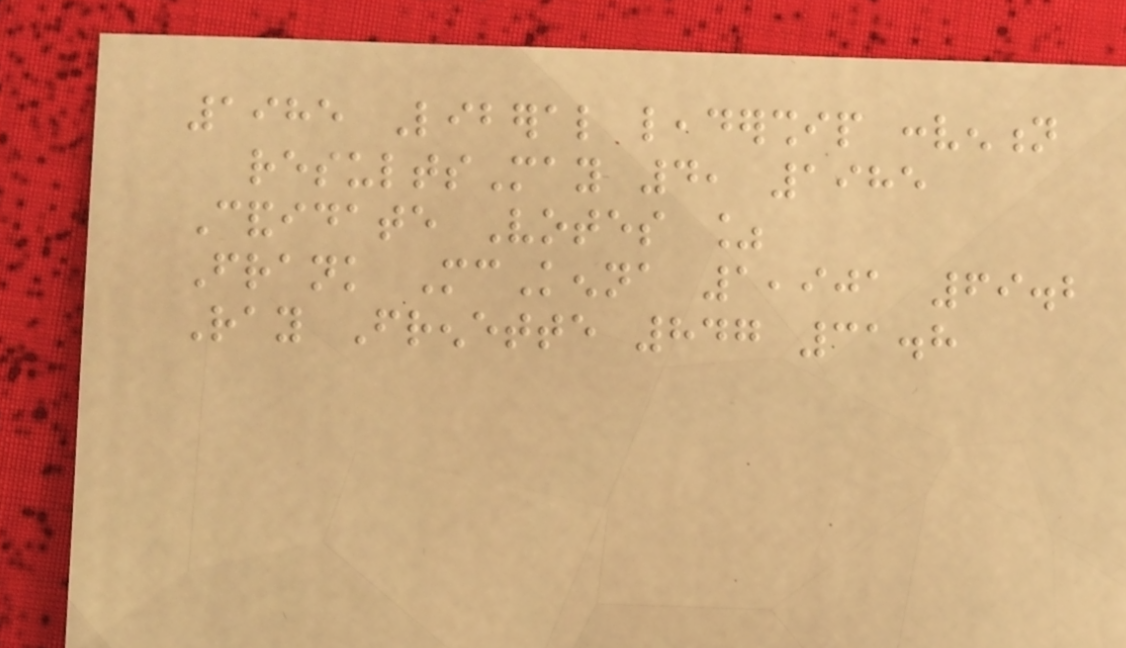1985 Liberal leadership convention
resultsMay 4, 1985
Candidate Votes %
Frank McKenna 1,901 69.2
Ray Frenette 847 31.8
